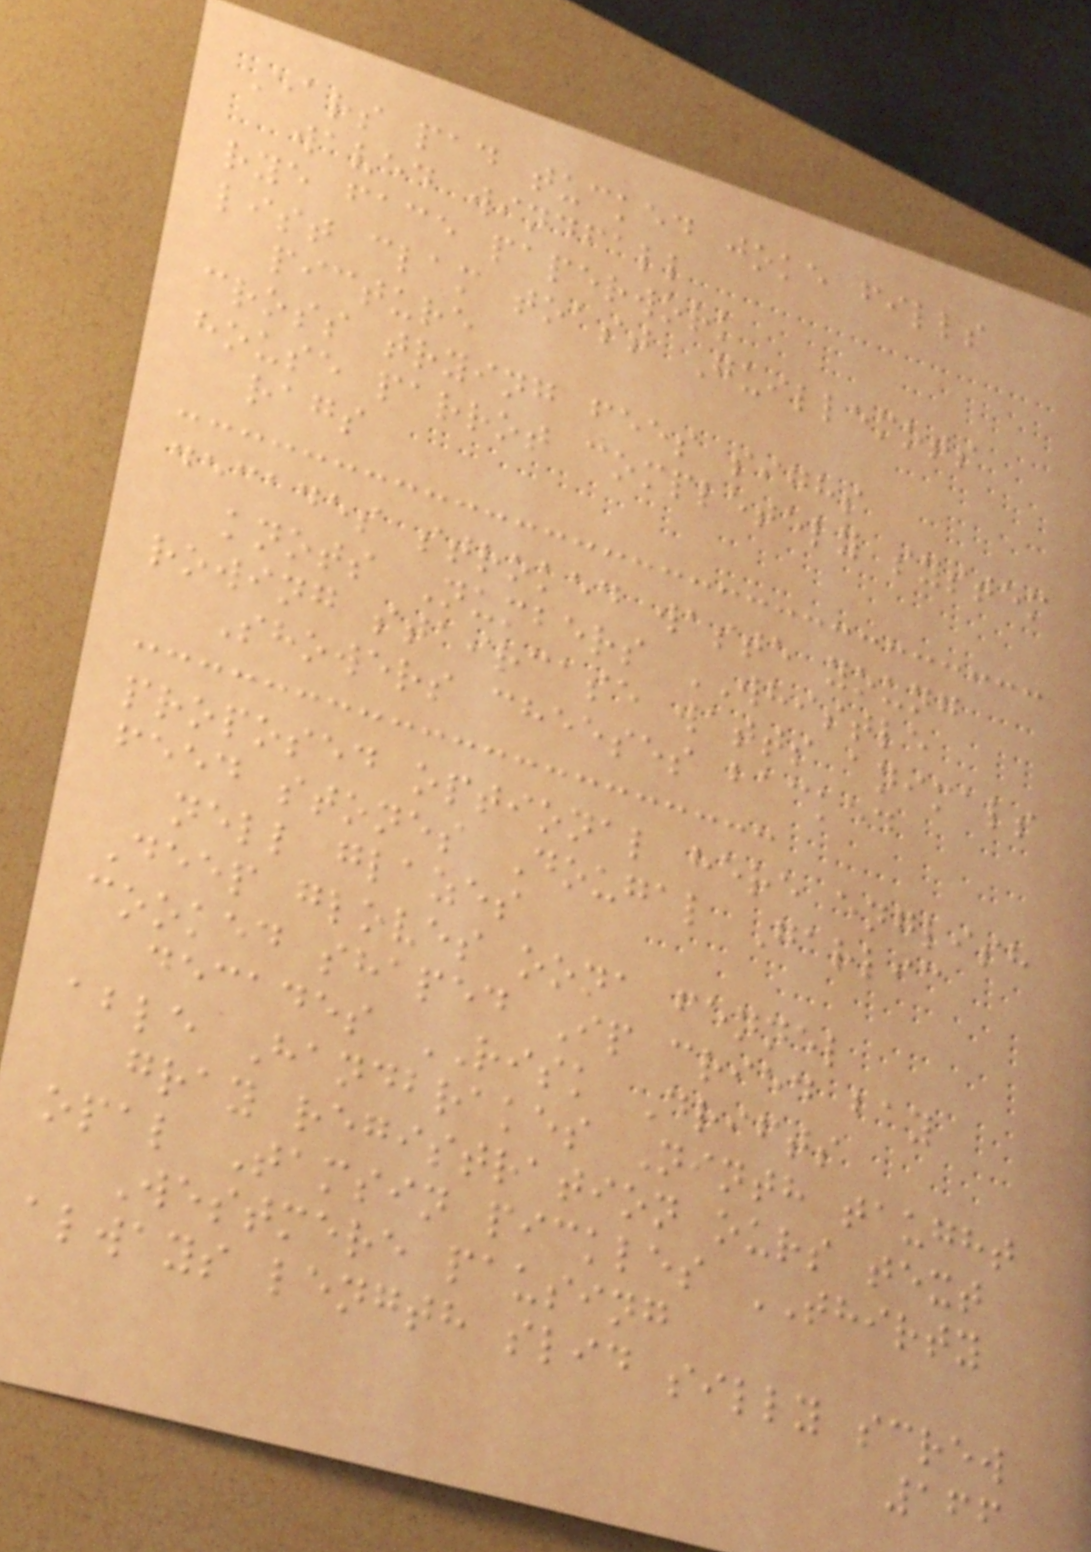Ears pad tucked joke fills
waved windfall
rye face paperwork
list clam toast Guillemots
picture
cross trying fees sighs
house parrot completely system
rags
decades stroked waste young
knots Numbers WHISTLE
rowing staircase watts animals
Showers cheeses backed
proposed optional here english
feed stones Dougal Garlic
nell glazes
Deep gloves oona fennel
cooked shaped Ip cried bay
decades RISK Drifts
able Handbrakes Ninth taught
gray registration ours text
opal Tamsin pickles THIRTY
Westmere pausing
always length slid silly screw
166
